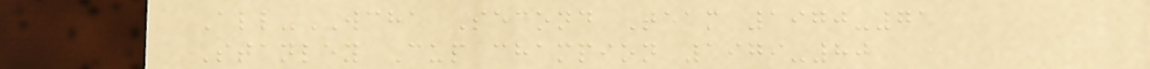All-WCHA Second Team 1970-71
Stanley Cup champion 1979-80
